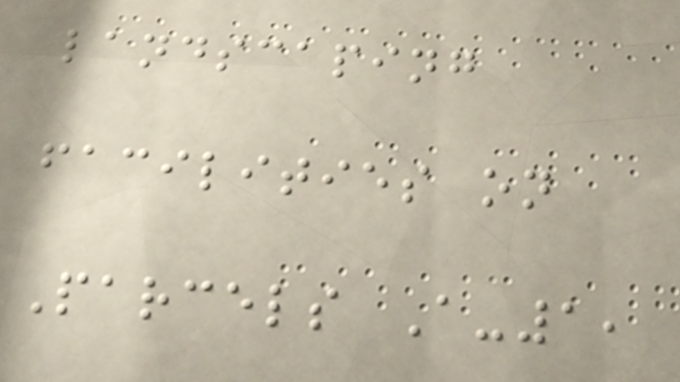landscaping
facilities on
Parcels A-1,
